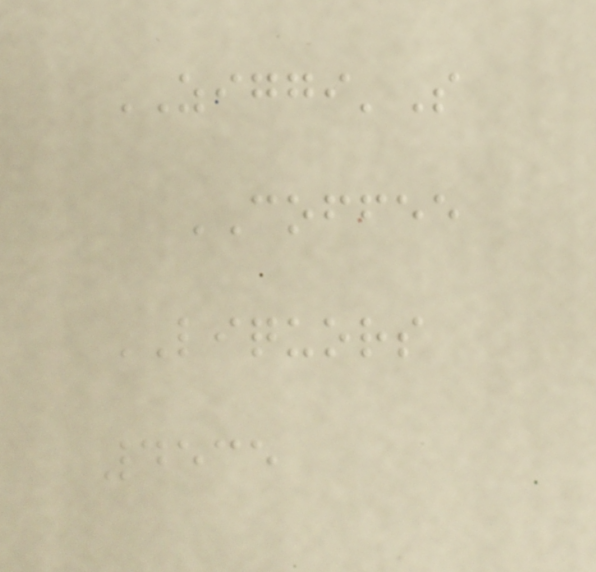ZIGGI'S
COFFEE
LIQUORS
4535
